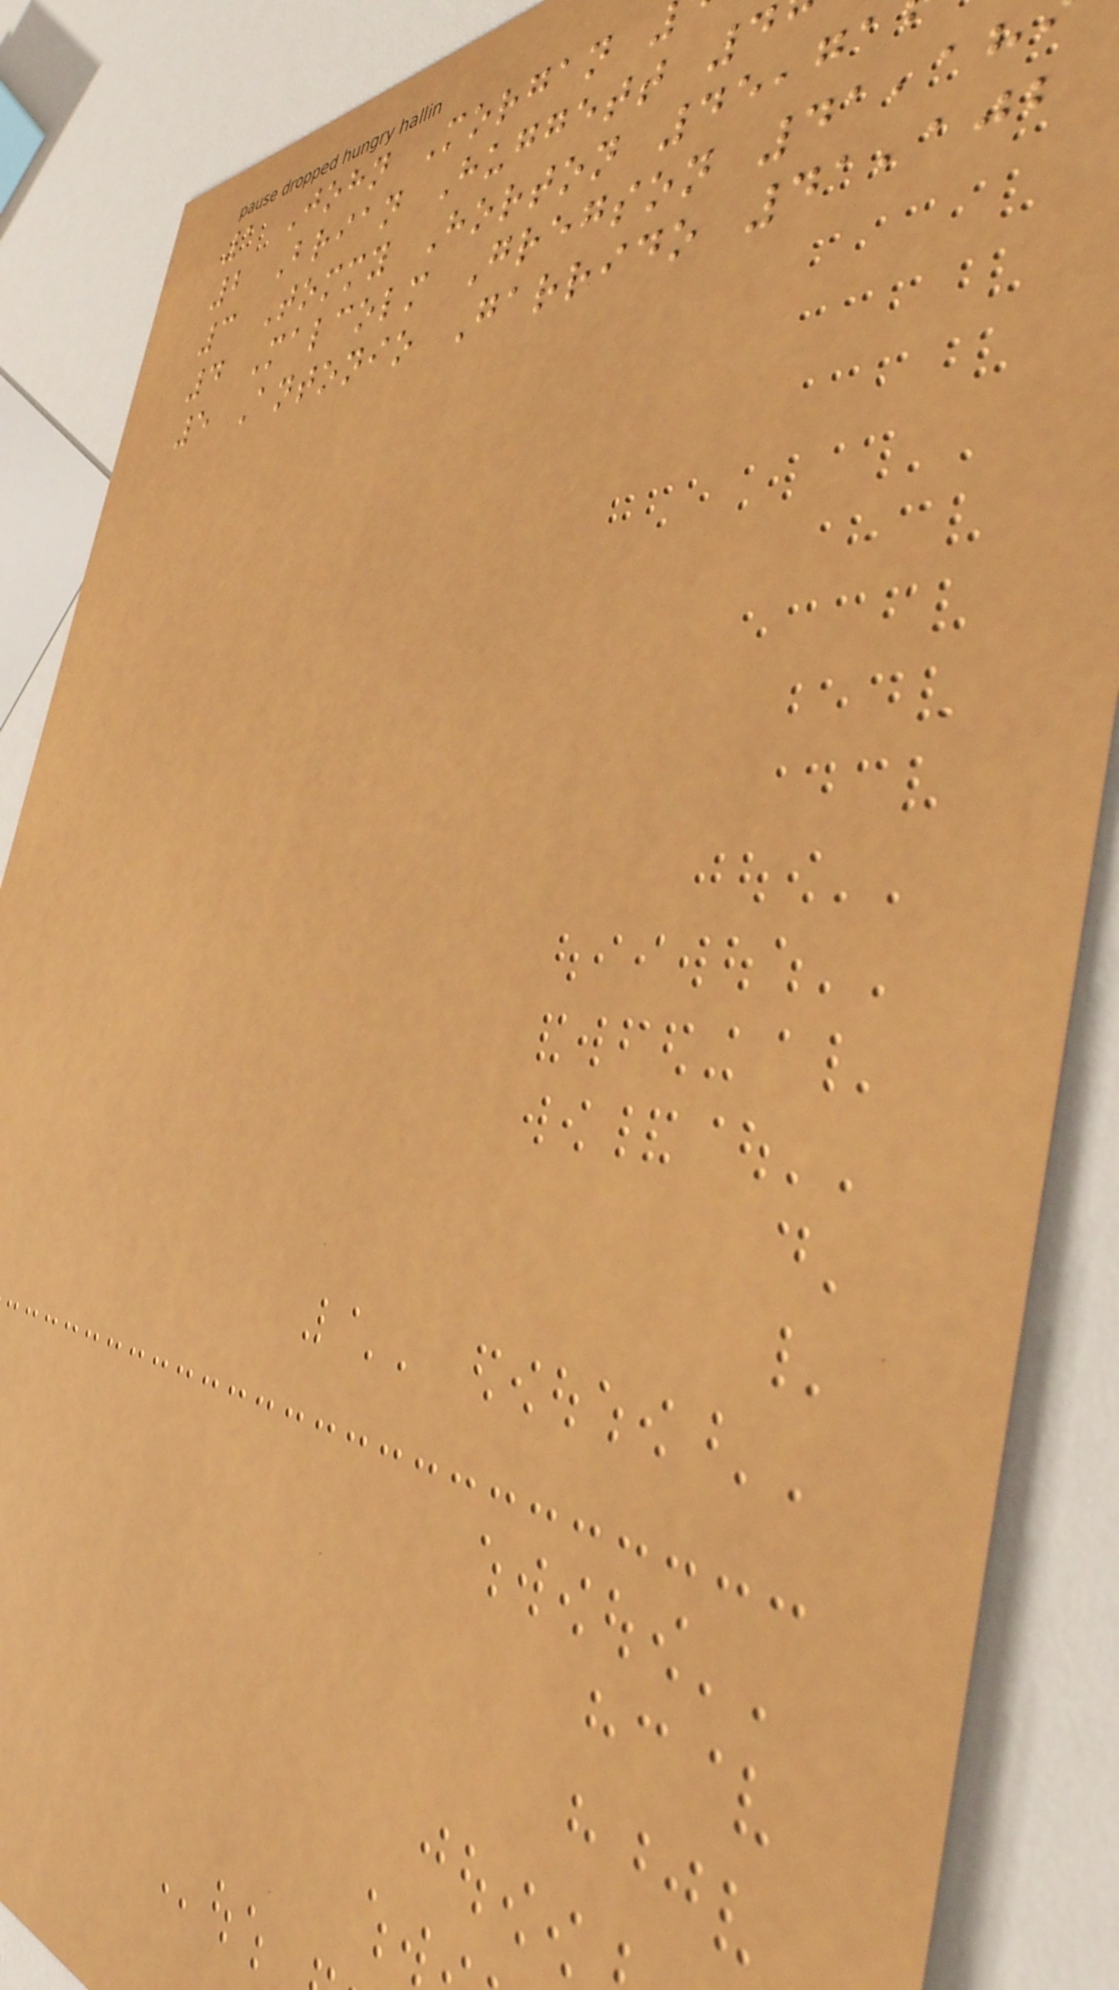1 John Morgan
2 Brian Huggett 4
3 Tommy Horton 45,71
4 Malcolm Gregson 41,18
5 Antonio Garrido 41,102
